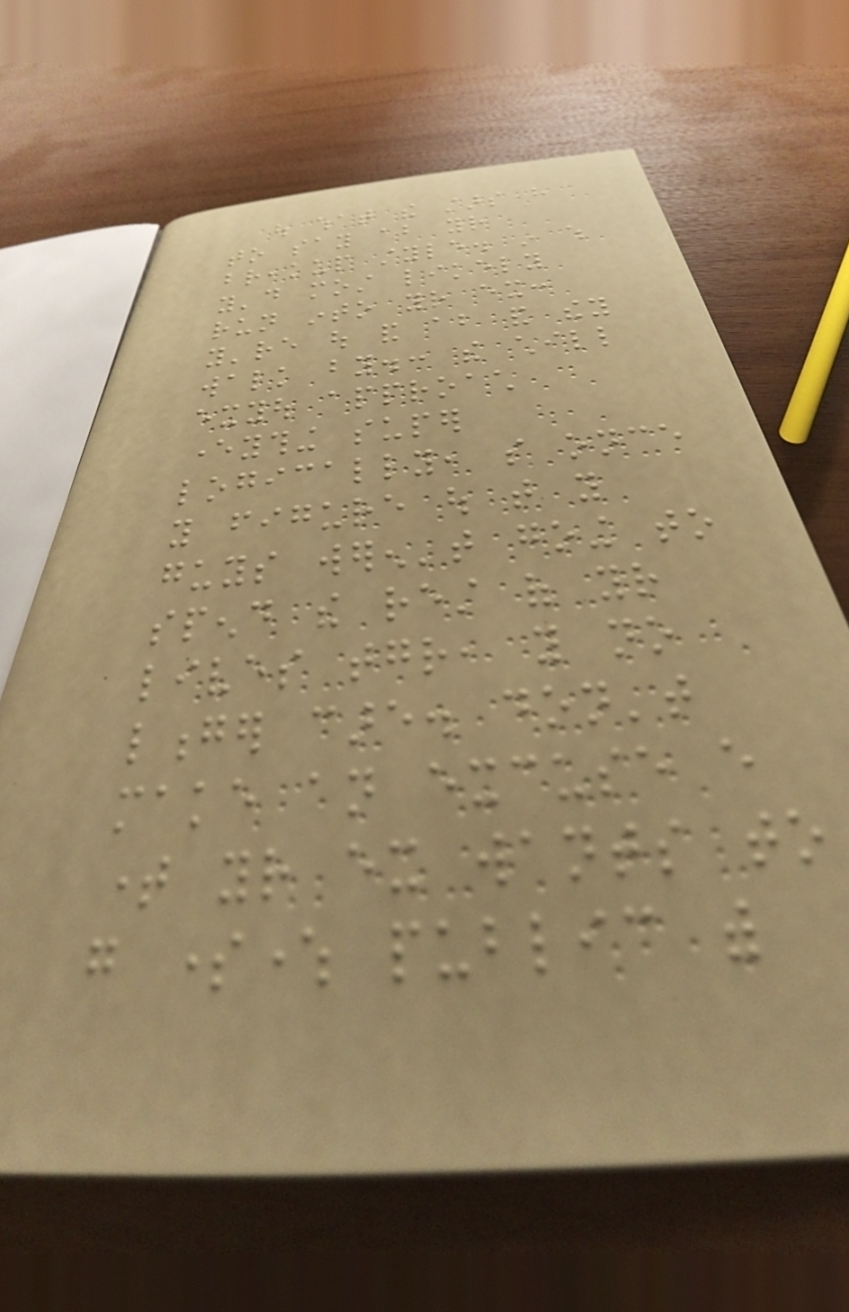out what the stars have
to say about your
breakup style. in which
you'd most likely
run into your ex:
you're out and about and they
walk by.: the chill
exyou approach
everything super
logically, so once
you figure out that you
guys weren't going to
spend the rest of your
lives together, you no
longer care. don't
make an excuse every
time your ex wants to
go somewhere public with
